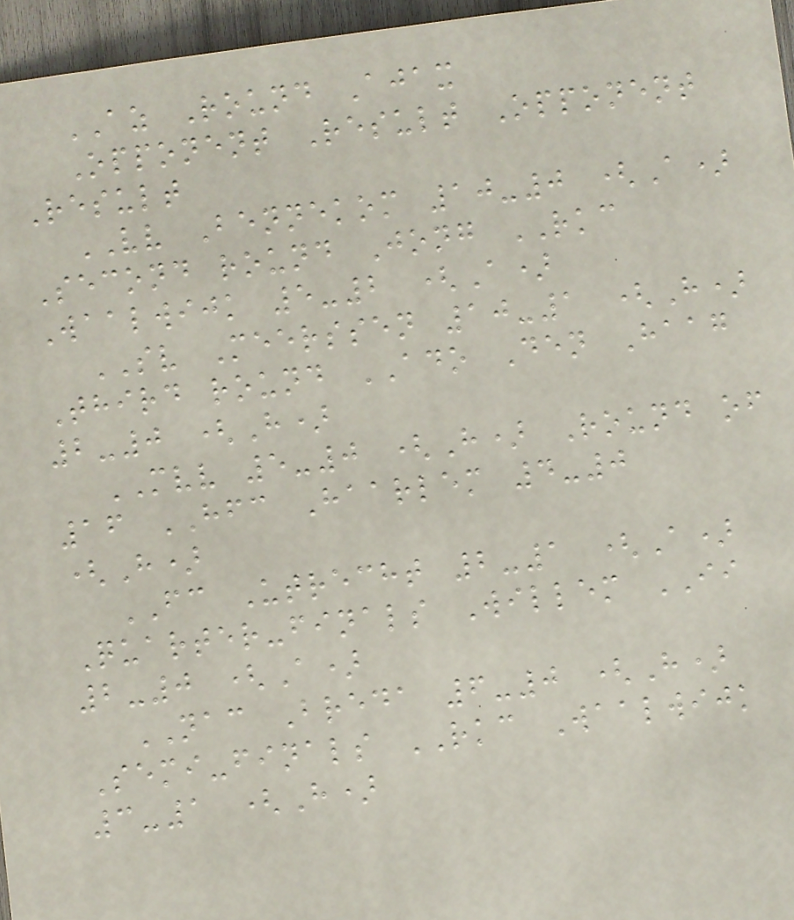AZ Round Ajax
Opponent Result Opponent
Result
VV Bennekom 10-0 (A)
Second round Jong RKC
Waalwijk 5-2 (A)
SV Meerssen 10-1 (H)
Third round ADO Den Haag
2-0 (H)
MVV 5-0 (H) Round of
16 HFC Haarlem 4-0
(H)
FC Utrecht 2-1 (A)
Quarter-finals Willem II
2-0 (A)
NAC Breda 6-0 (H)
Semi-finals RKC Waalwijk
3-1 (H)
